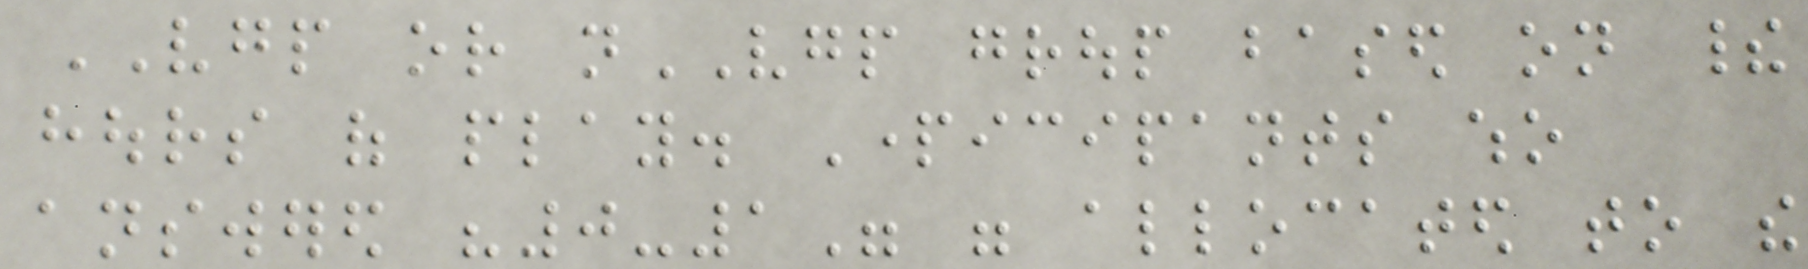VGP or nVGP group based on their
hours of play. Participants who
answered "0-1" were allocated to the
